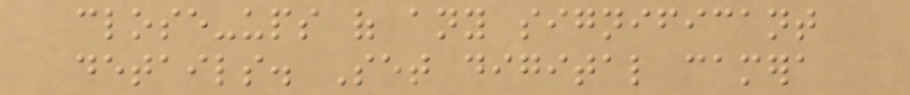close-ups of any significant
details. Set digital camera
